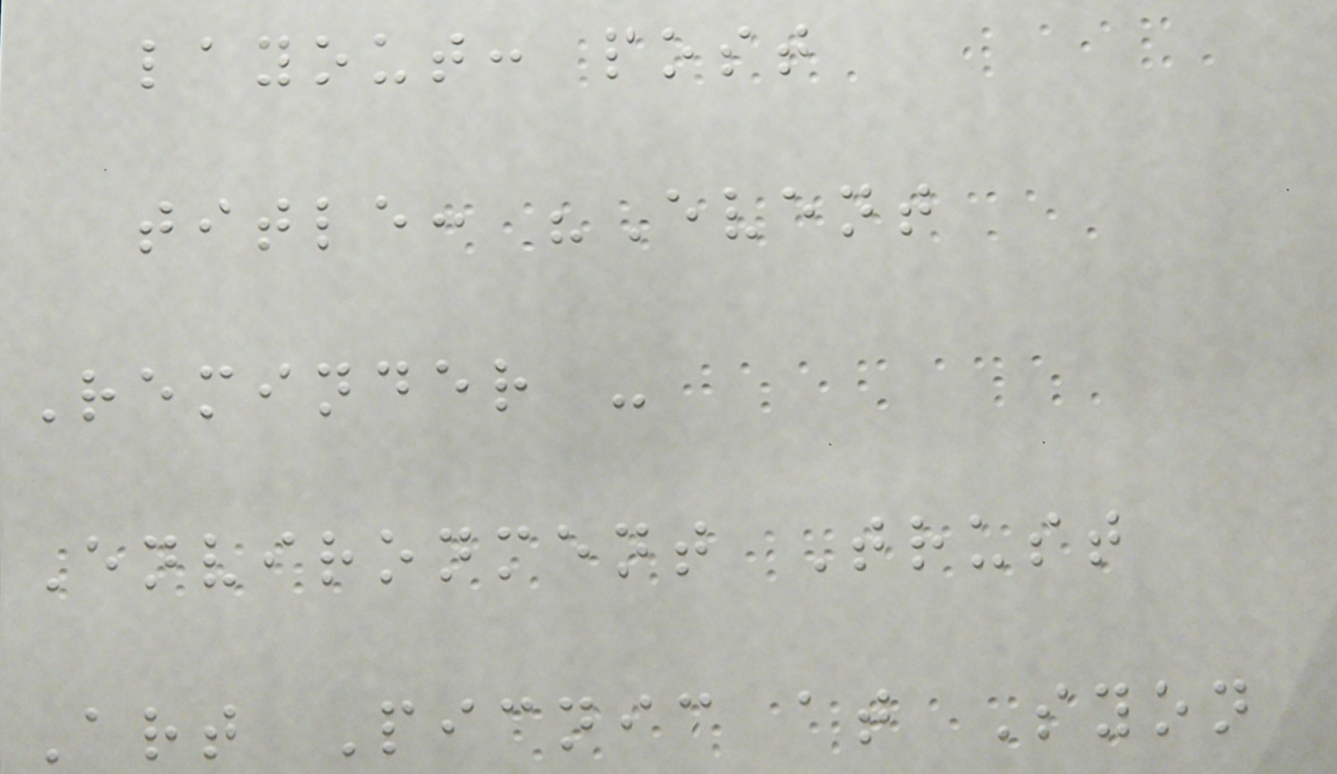layout: post
title: "Event
Reminder -
Environment Trust
Art Picnic at Syon
